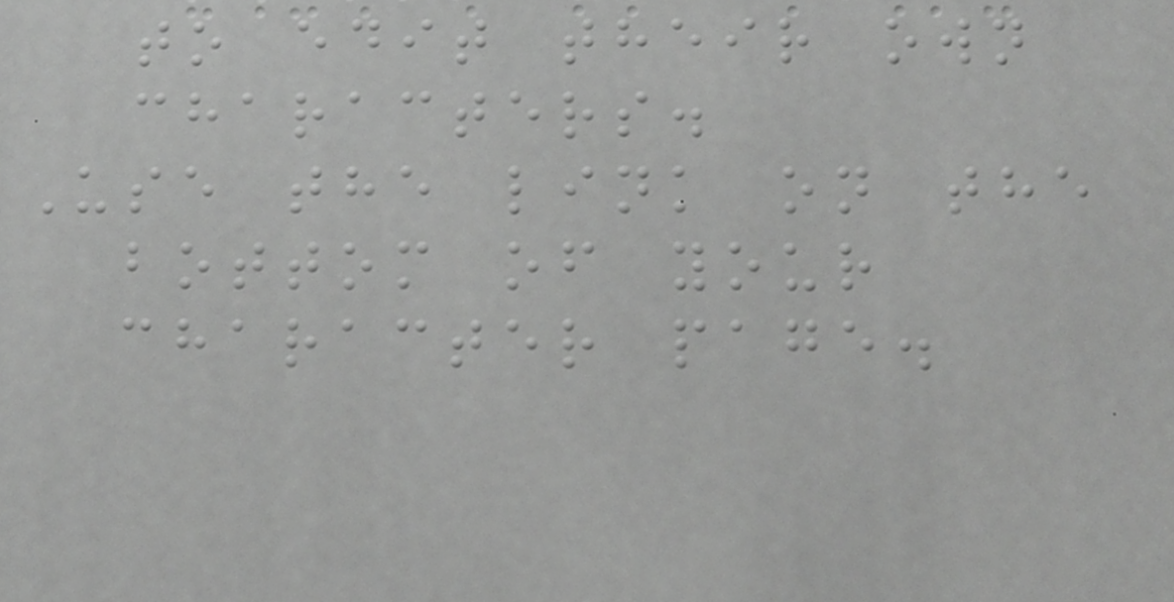to edit their own
characters.
Use the link on the
bottom of your
character page.
